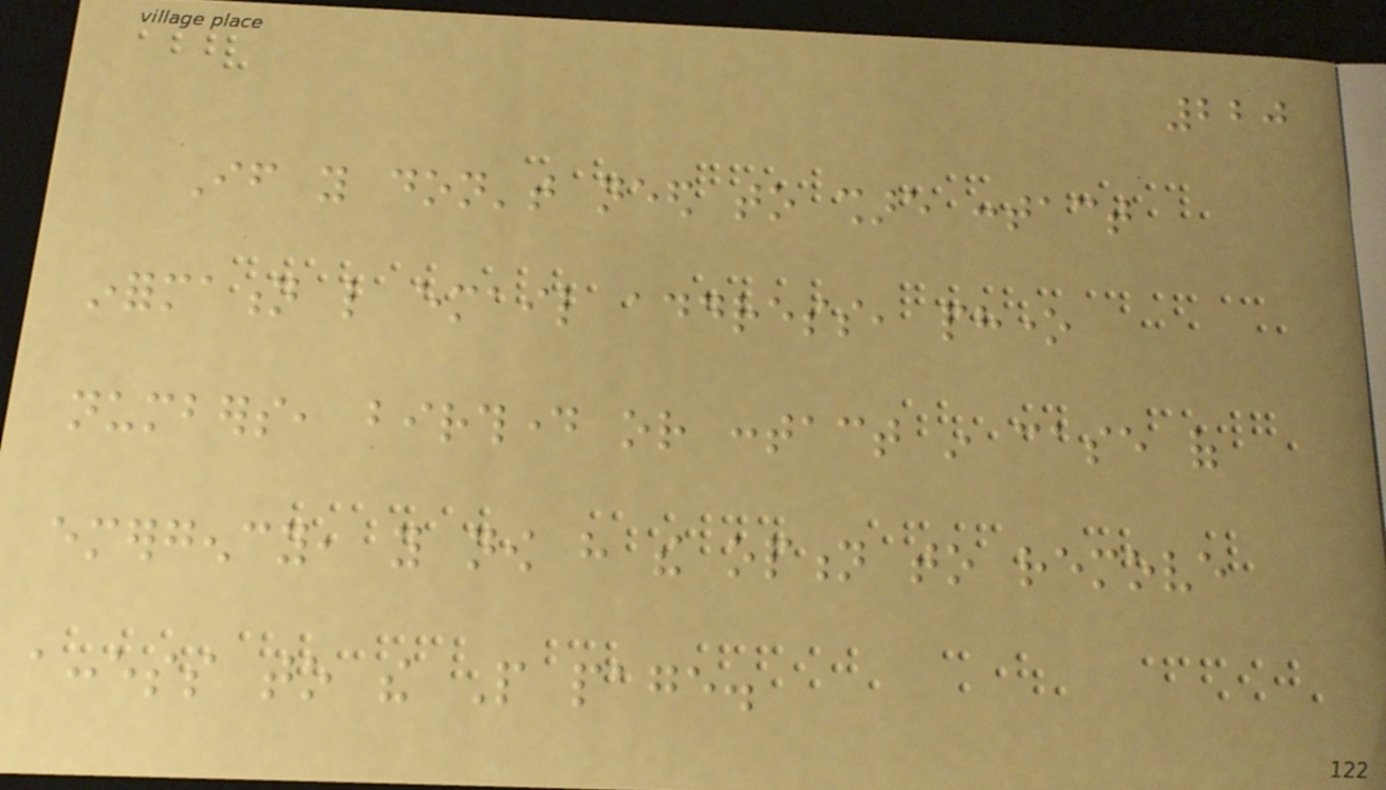220
If you don't need to share contact
information like email address, phone
numbers, birthday or contact in case of
emergency, you now have the option to remove
access to the People page.
